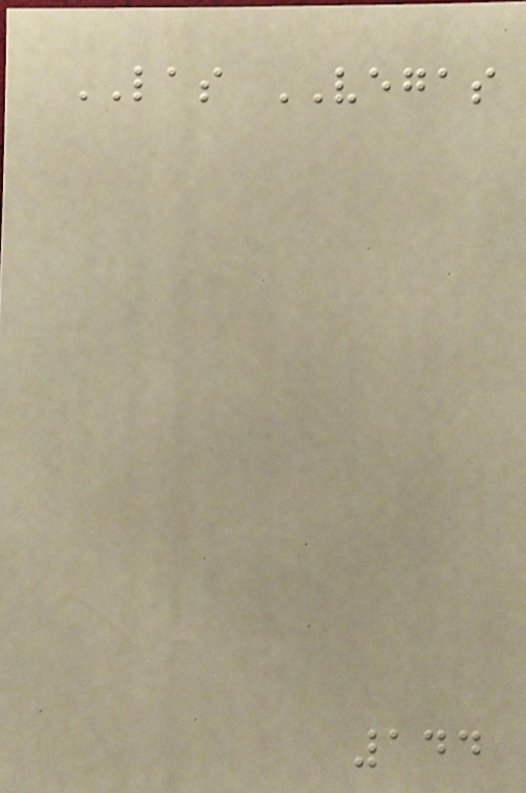LAS VEGAS
144
